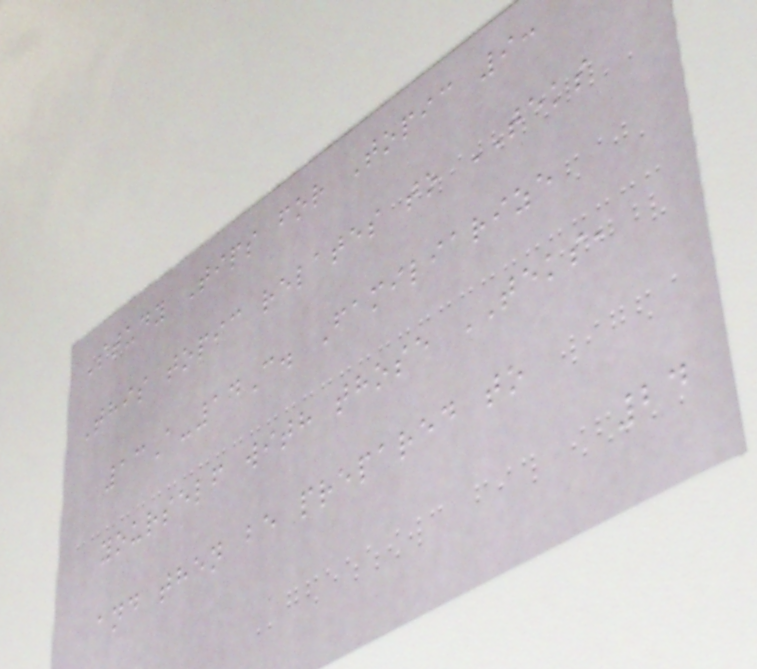Study Tips for Topic 9:
This topic relates to TEKS
13A-14C. Familiarize
yourself with those TEKS,
and then be prepared to
24
